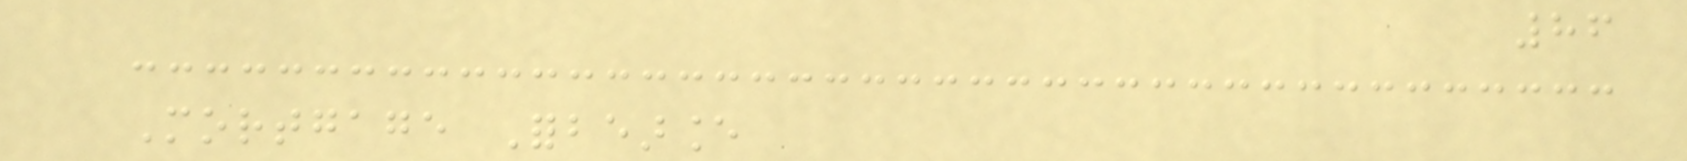86
Mortgage Forbearance
